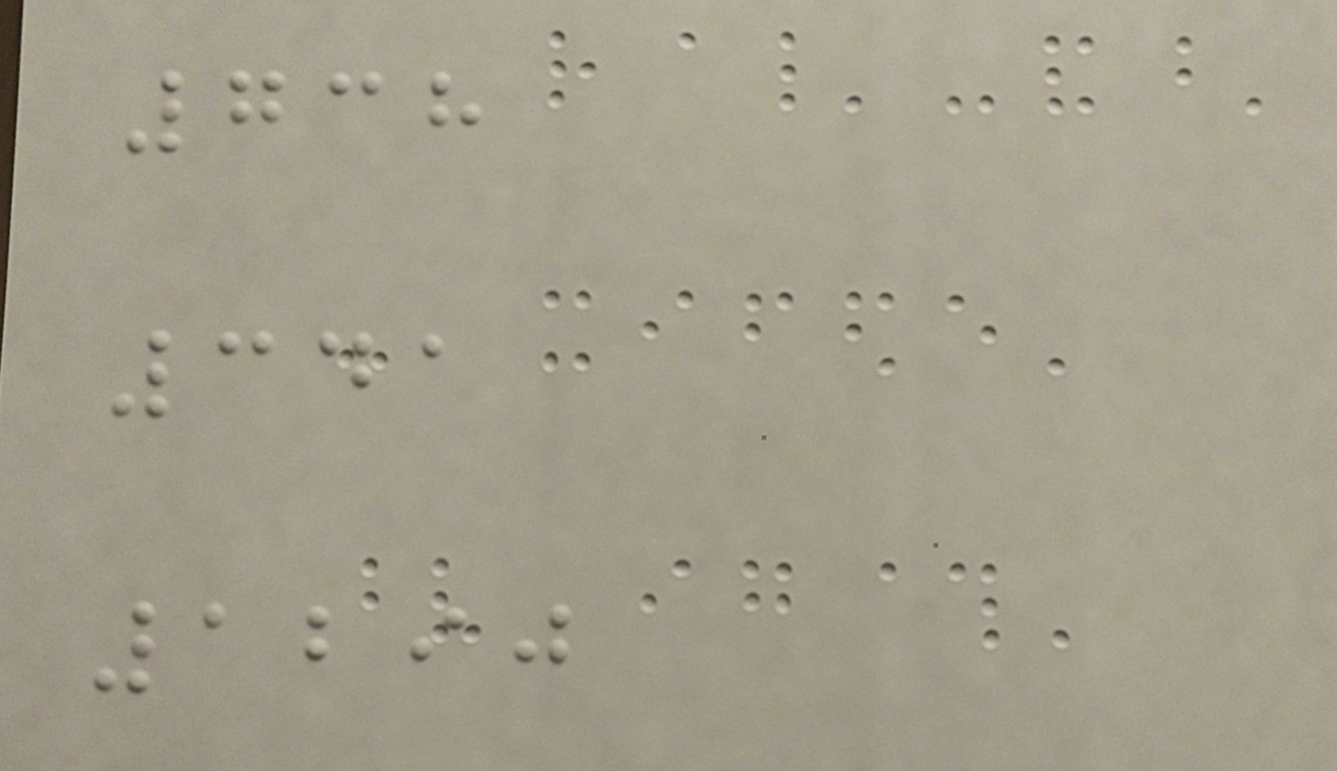738
341
1290
